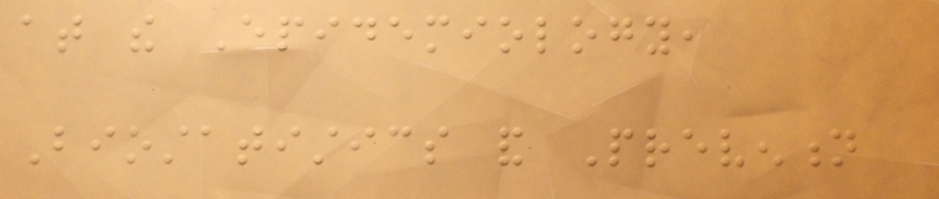at the Epidemiology,
Biostatistics and Prevention
